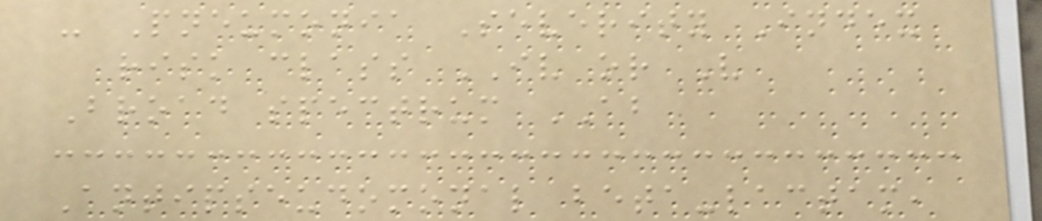- Pneumonia Severity Index
risk class IV or V
Broad spectrum AB
Antipseudomonal beta-lactam,
